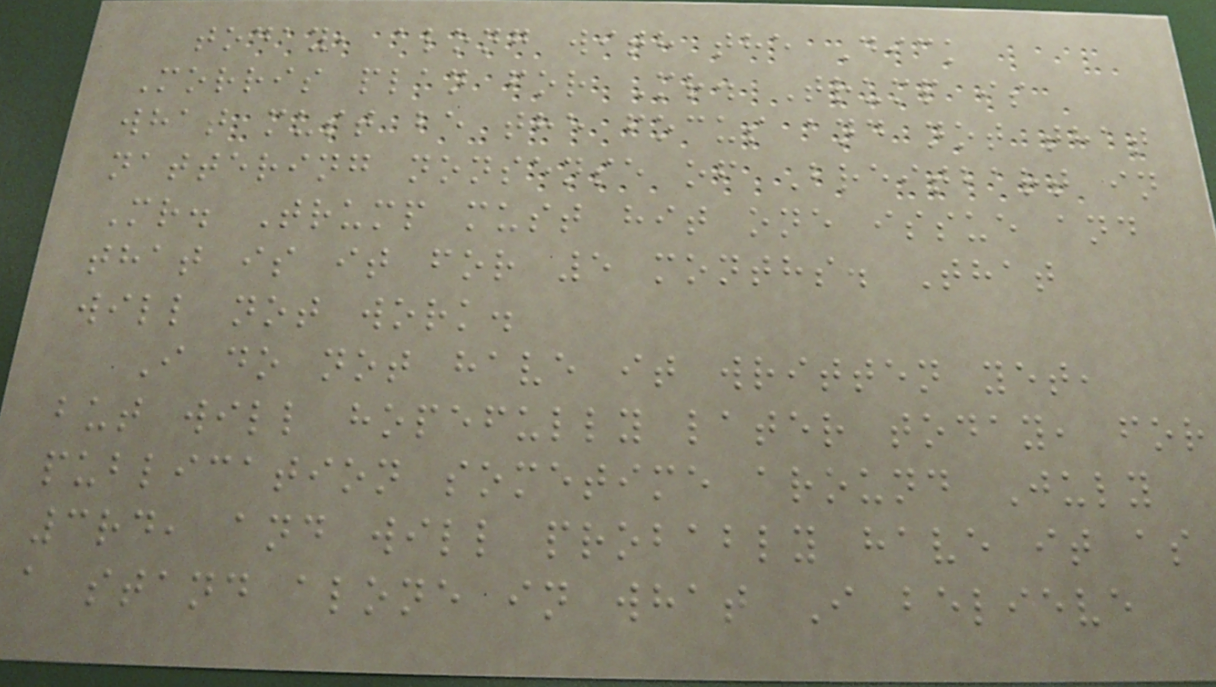today, along with the Dick
Morris plan for Mr. Trump is
what must be the focus and not that
nattering nonsense of Breitbart in
Mr. Trump must hit one issue and
that is it for 5 months. That
will not work.
I do not have it written yet,
but will hopefully later today, for
publication sometime around July
3rd, and will probably have it as
a stand alone in what I believe
